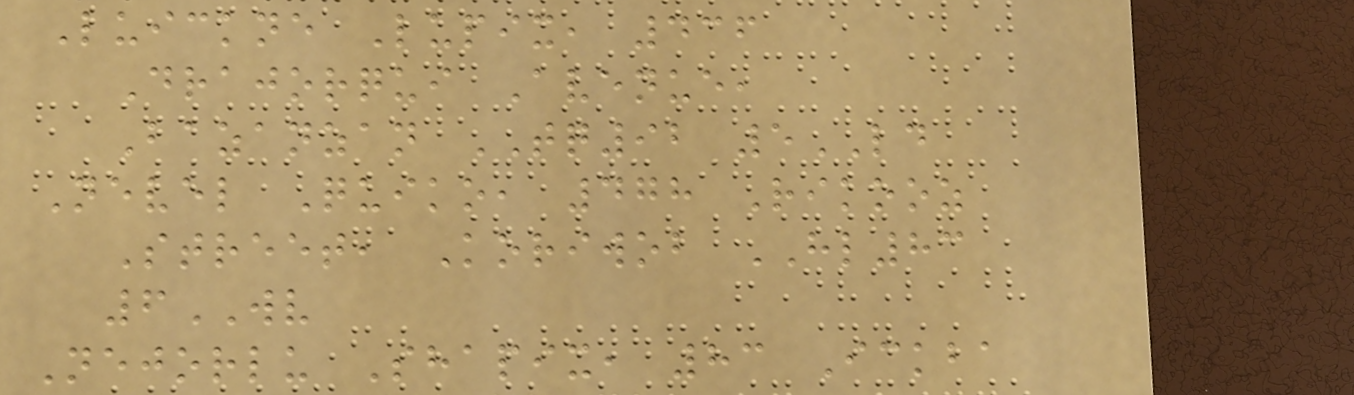Luickne Lupix, 436
Drajorqui Avenue,
Bazanzan TQ92 5LD
Nevel Quiko, 478 Rikooz
Street, Koriwob HL83
6WV
Nejorlu Shapix, 83 Ickba
